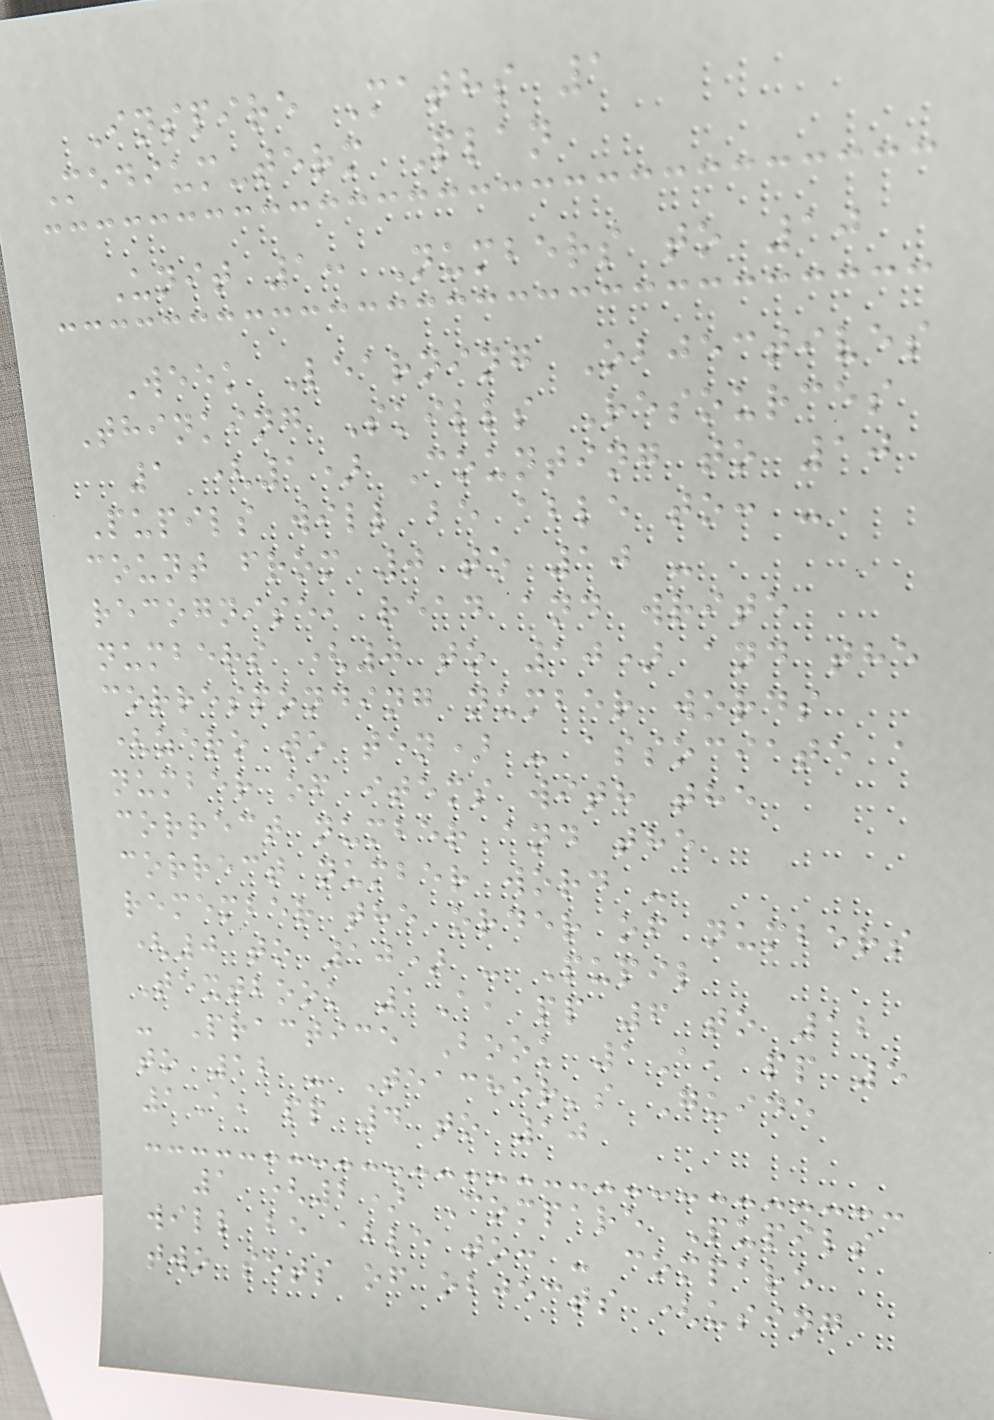Inspire Maths 1
Medium-term Plan
Unit 1: Numbers to 10
Week Learning Objectives
Thinking Skills Resources
1 (1) Counting to 10
Pupils will be able to: -
count from 0 to 10 -
recognise, read and write
numbers (0 to 10) and the
corresponding number words
(zero to ten) - associate a
number of items with the
correct number and the
correct number word -
remember the order of numbers
(0 to 10) - Pupil
Textbook 1A, pp 6 to 12
- Practice Book 1A, pp 5
to 12 - Teacher's Guide
1A, pp 4 to 10
1 (2) Compare Pupils
will be able to: - compare
two sets of objects (using
